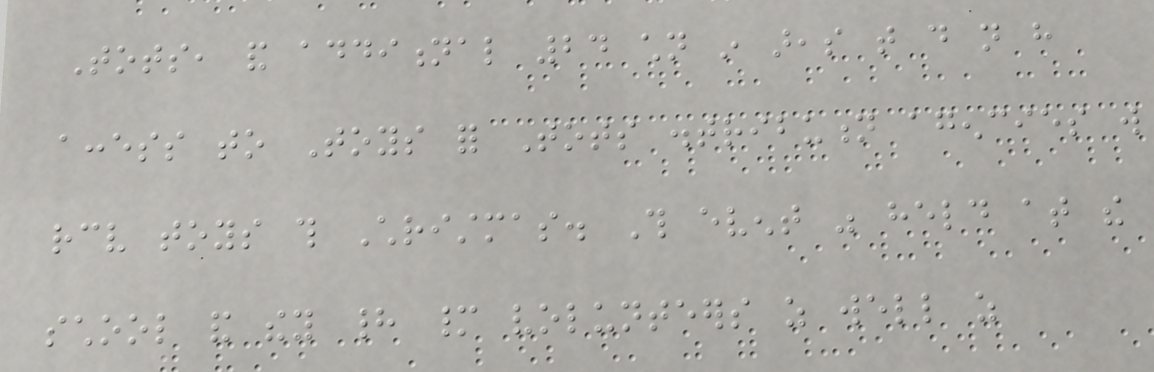Tots, and additional 24 children in areas that do not have
access to Toys for Tots distribution agencies will
receive toys this Christmas. This event was held at the
school and they had many volunteers as well as
